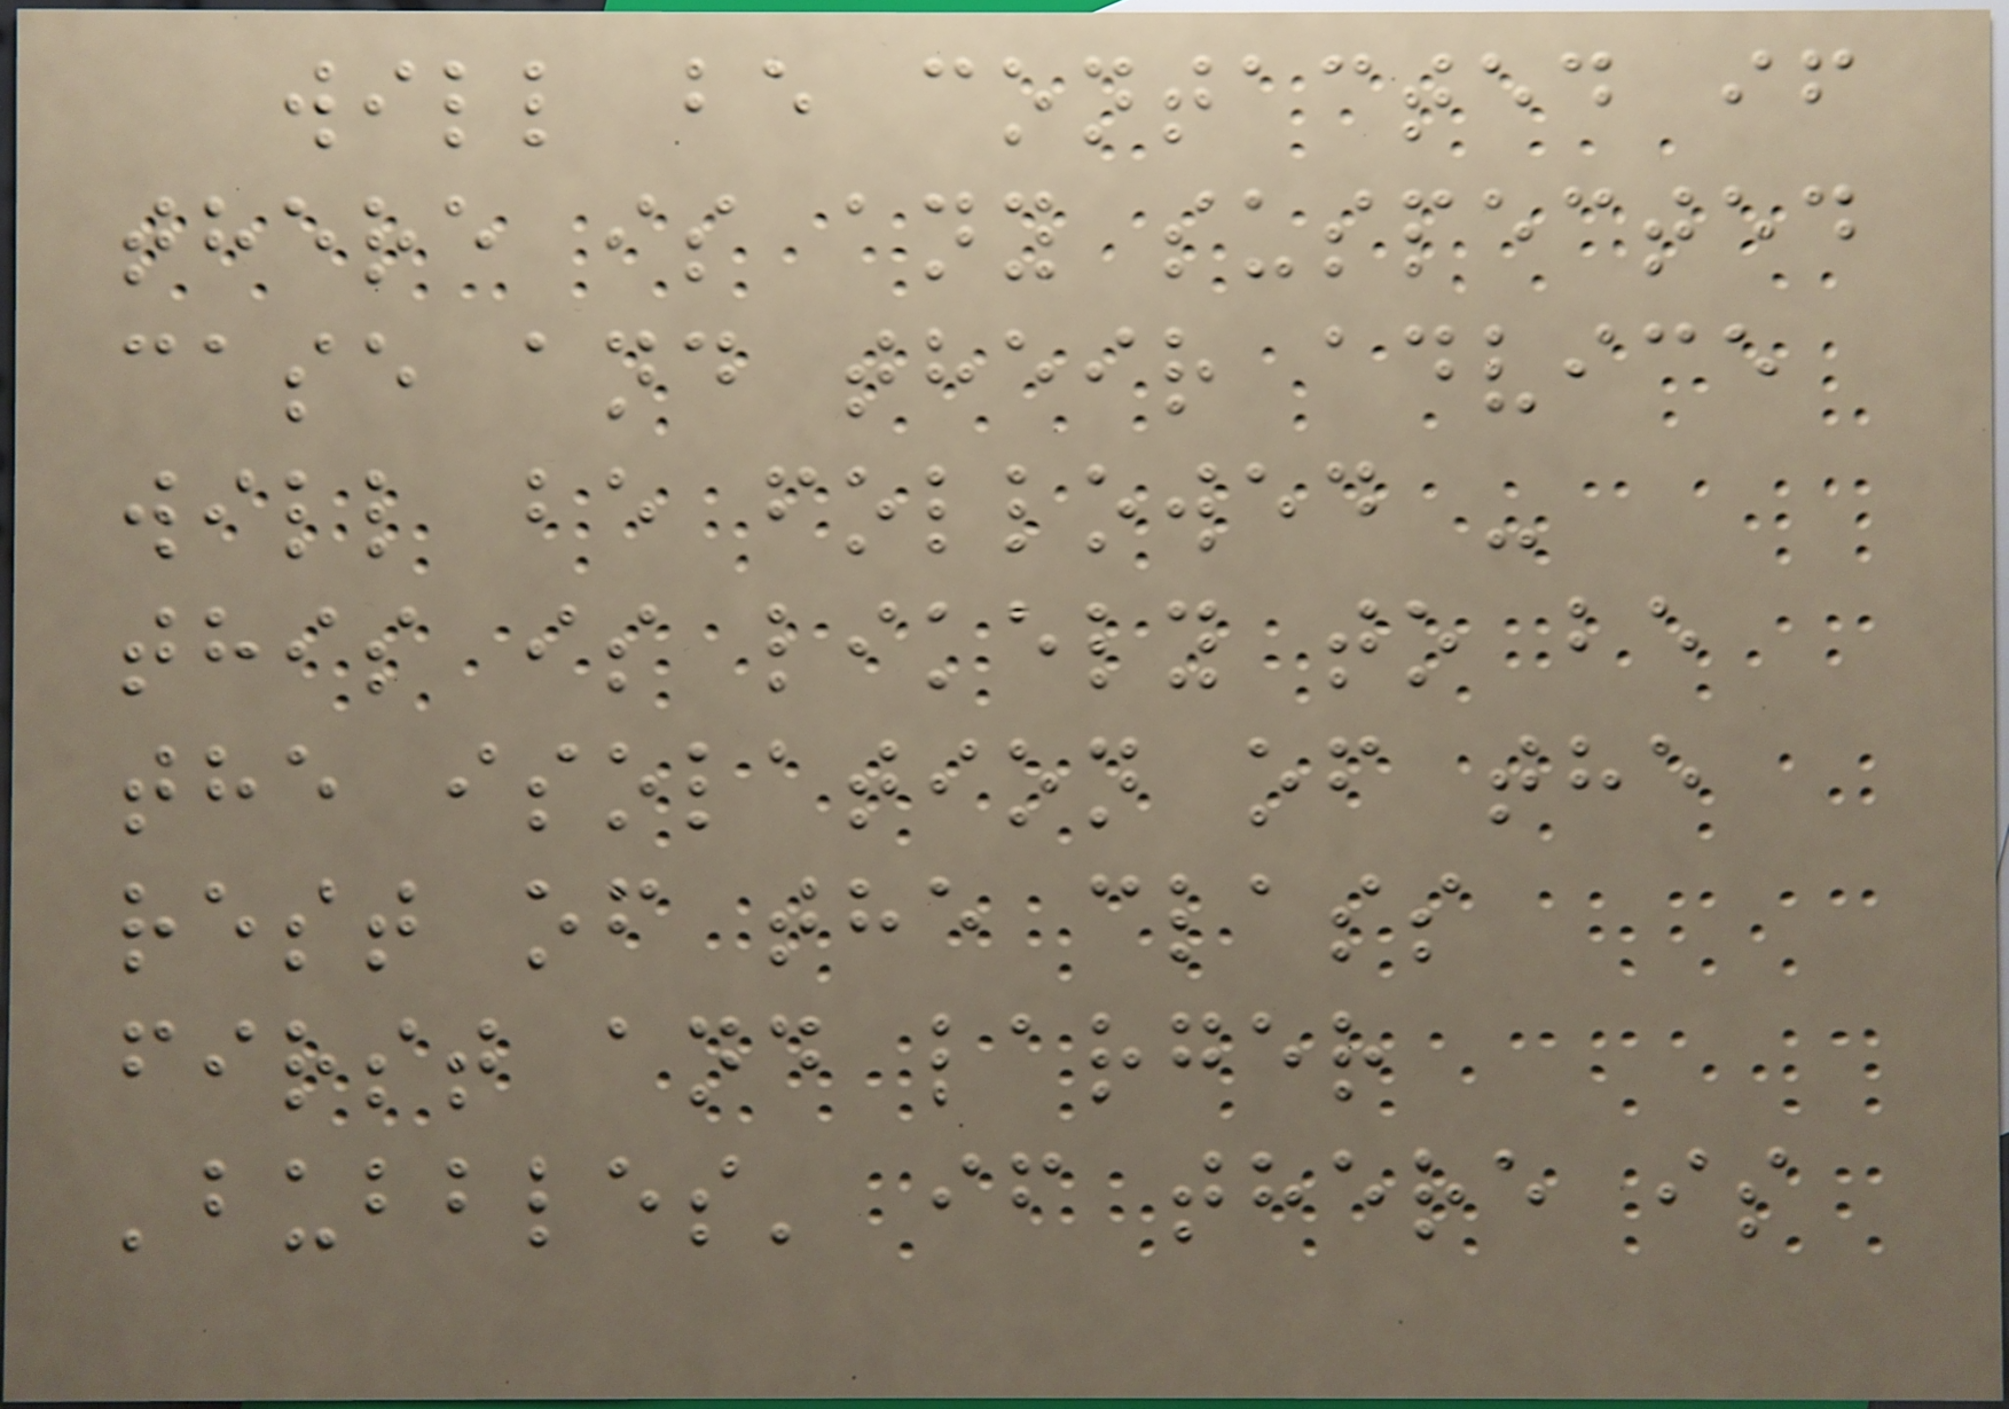will be contacted if
there is any suspected
case and their advice
will be followed -
this is likely to be
the isolation of the
rest of the class
first and larger
'bubbles' if there is
